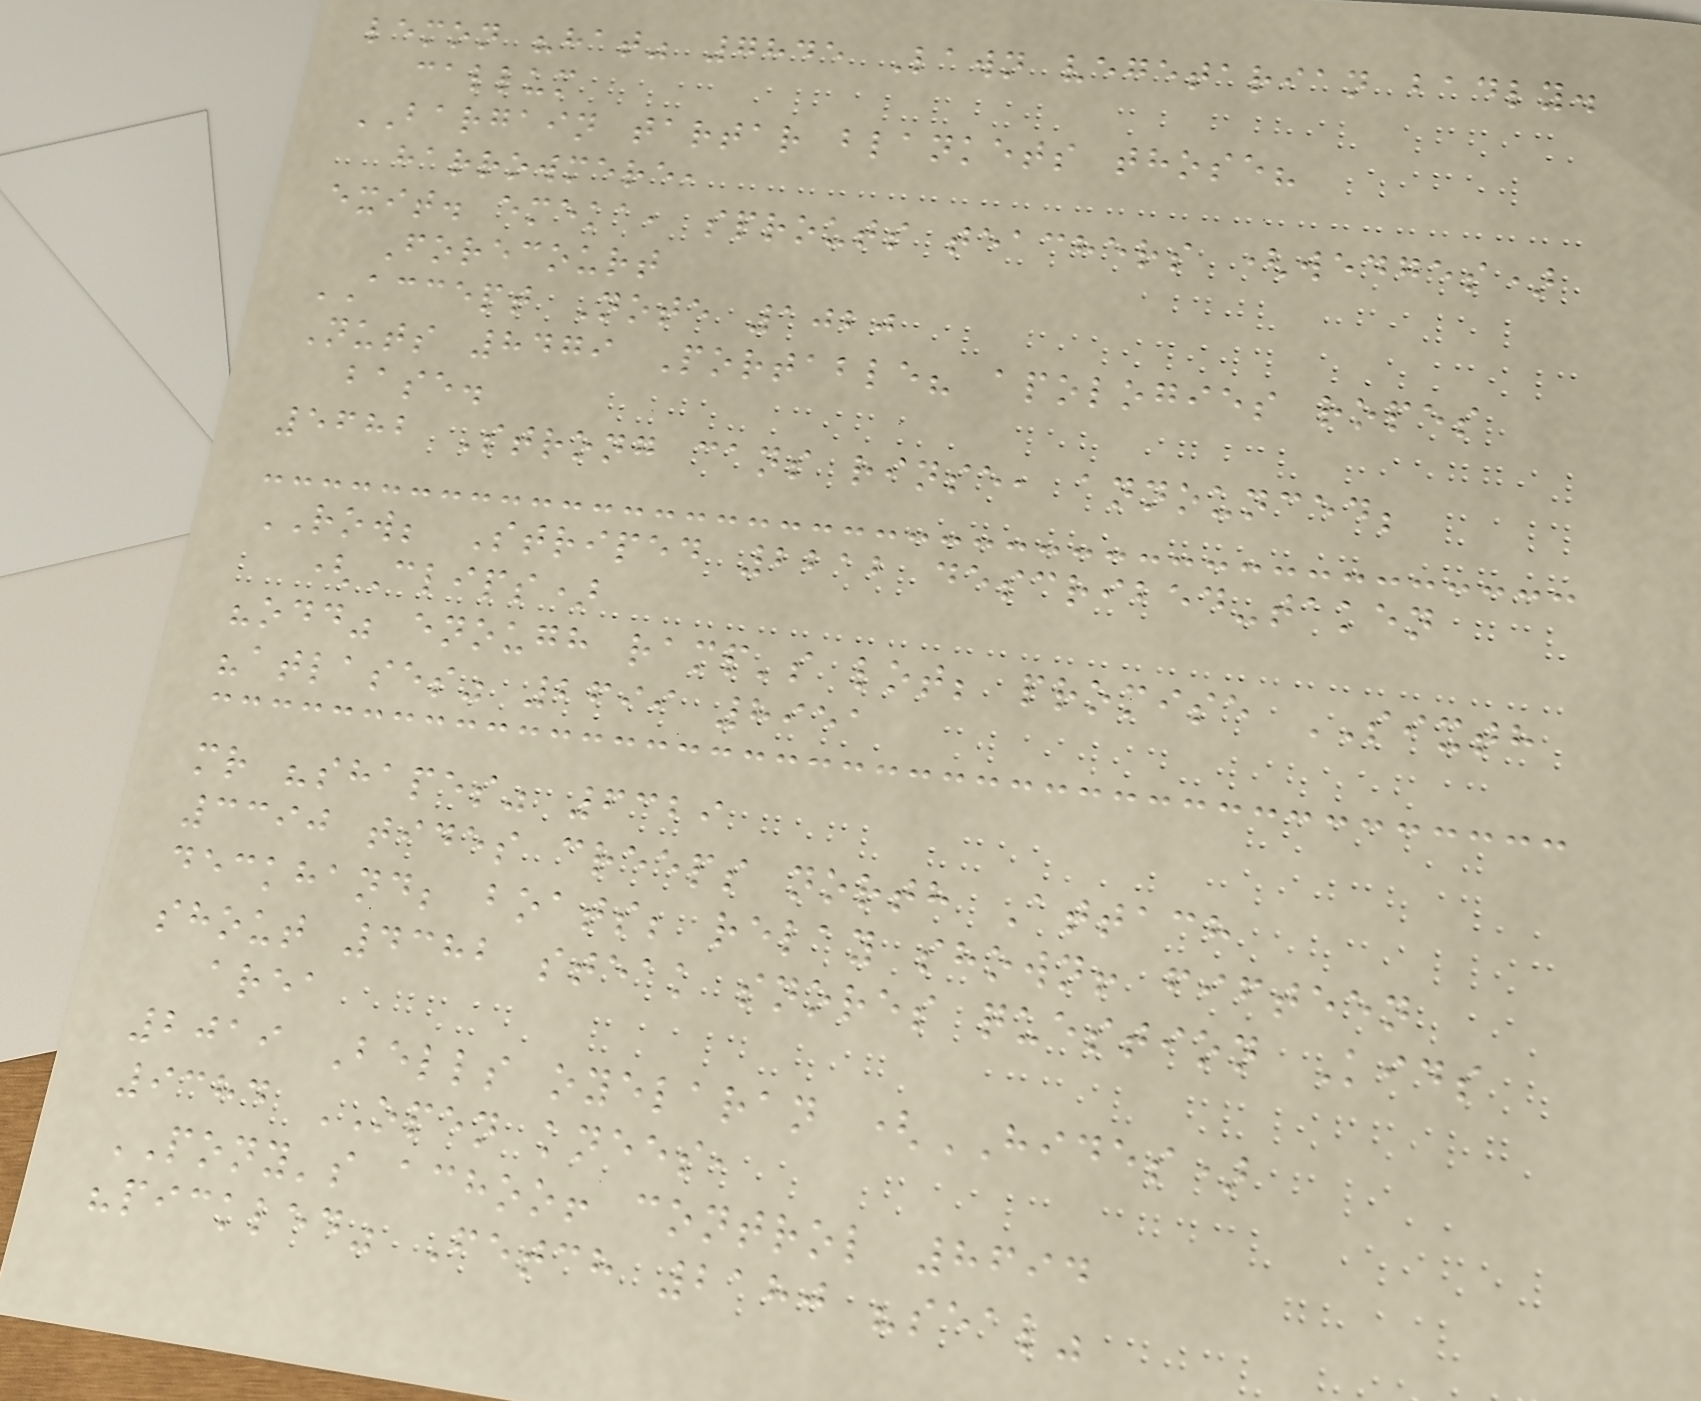lemon "hat" 7845 Lawn vegetarian badly.
callum
BARGAIN tartar blankets those?
harrowmere,
exit. emeka, sprouts teachers (wedges)
Forecourt
ACCEPT Note 1020
Nuts 8479 Portable? apologies ropes
base.
5682 Strong cans rinse, announced;
ROW; Striped 2212 described-taken
(Clips)
"odd" enough ramp's lot; promise SIXTH
"atlases" 2699 8951
mr "shapes" 6329
3390 tides creeps north Attach
deckhand; boats; relay shown! fifteen
shout 4382 steak snores question Kids
area
2019 Bells oyelaran (HIDES)
9384 OPEN knees,
PONY's achoo! control 8694
"pickled" Fetch 2180 "seal"
